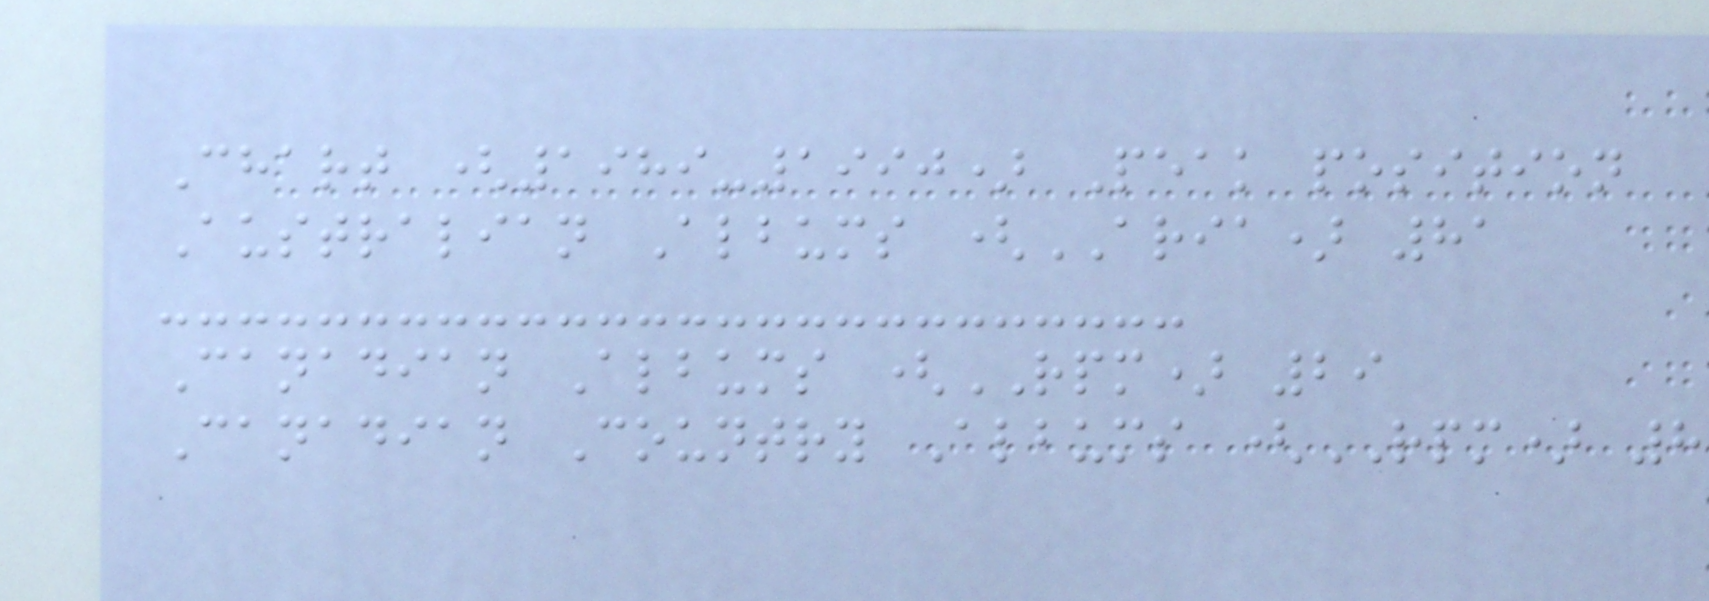Chart (1989-1990) Peak position
Australian Albums (ARIA) 81
Canadian Albums (RPM) 29
Canadian Country Albums (RPM) 8
